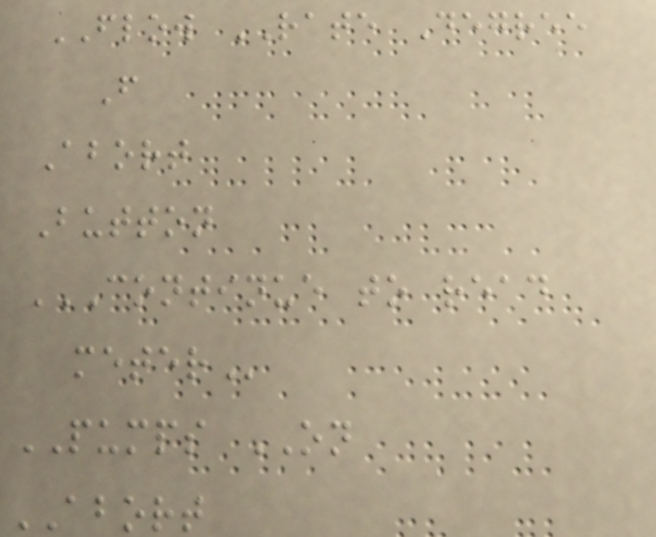FLOW RATE Degree
F
Abort
Button
CONTINUE TO READ
METER
PUMPS ON
ABORT
